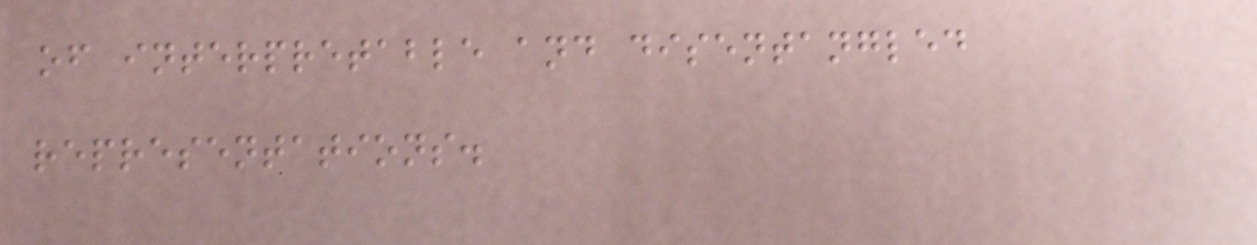of interpretable and disentangled
representations.
